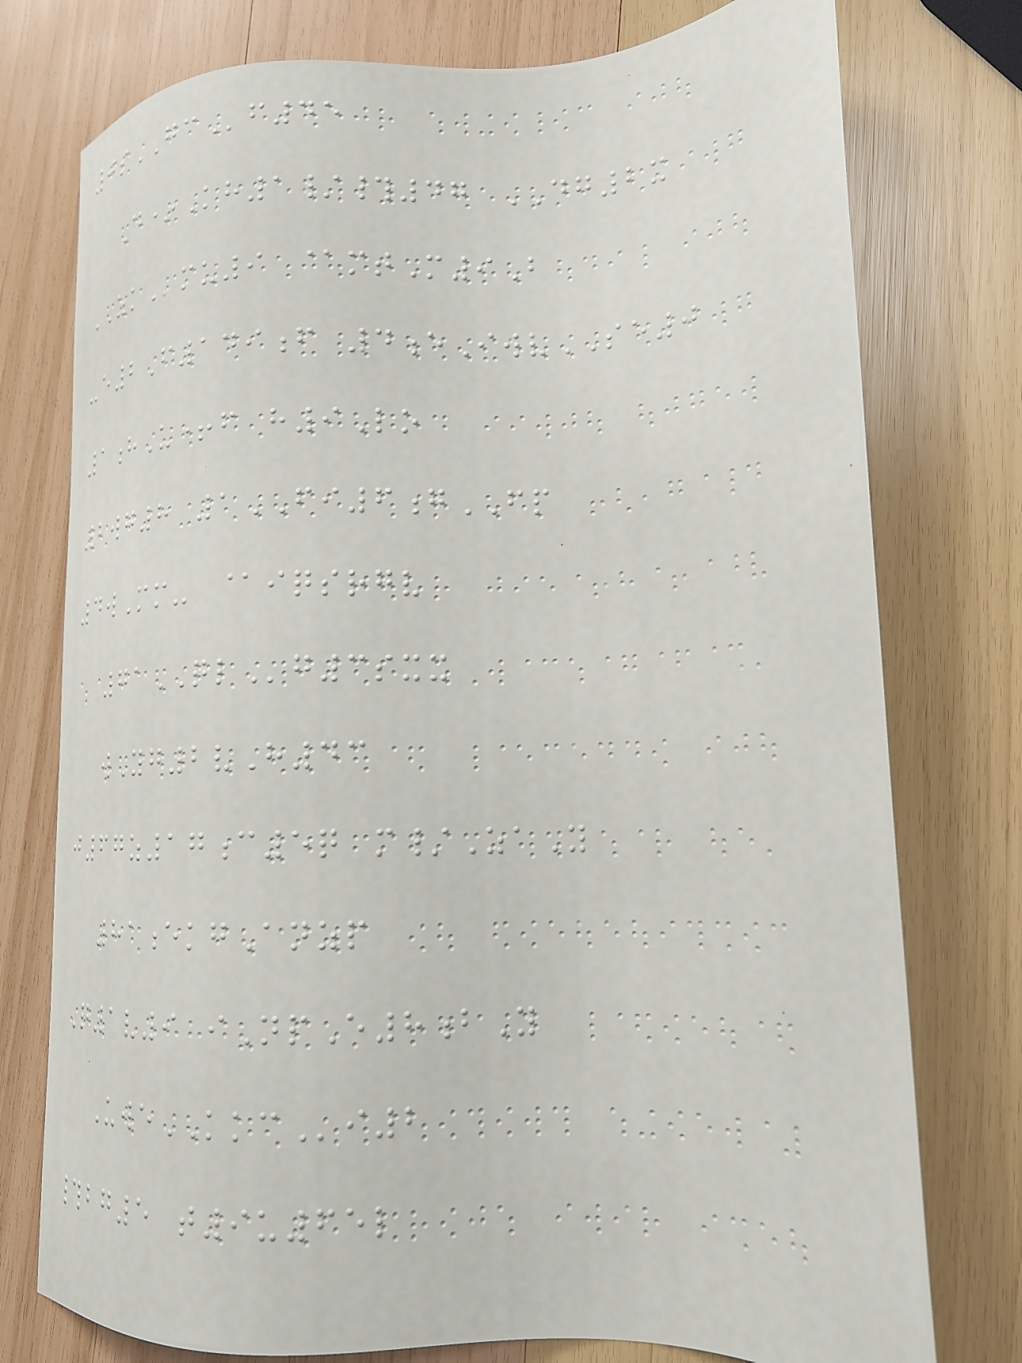0sGCf45
D*Kh1/#47 DG2x
ZKmu9 @mtM9B
-e2F149f 4eIwvSE0
1hU+f h9Lo
2wg8 1FI6gFP
4wMm- @iqsrgv
71QLg3sxx
wYg2vH43
j67z17c5q m/ZaY
81ekgAnzp
Q1v9 iNpE8bY
UweKKCi2
#bg5 t9u65l
